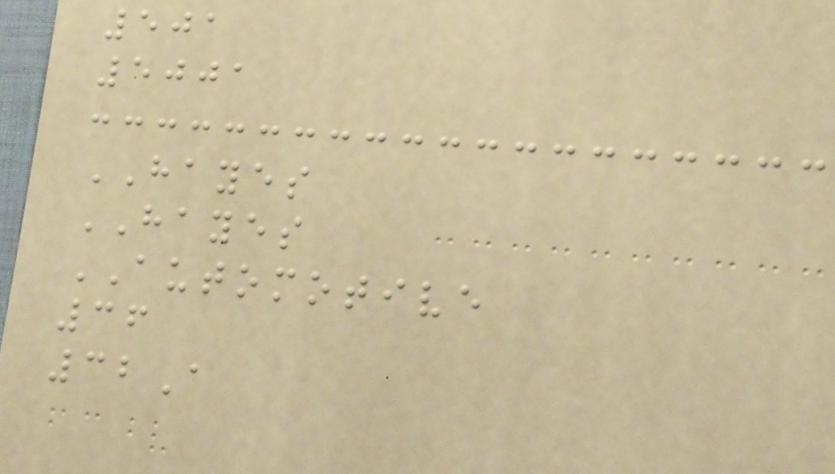501
5001
HAYES
HAYES
AUTOMOTIVE
36
32A
